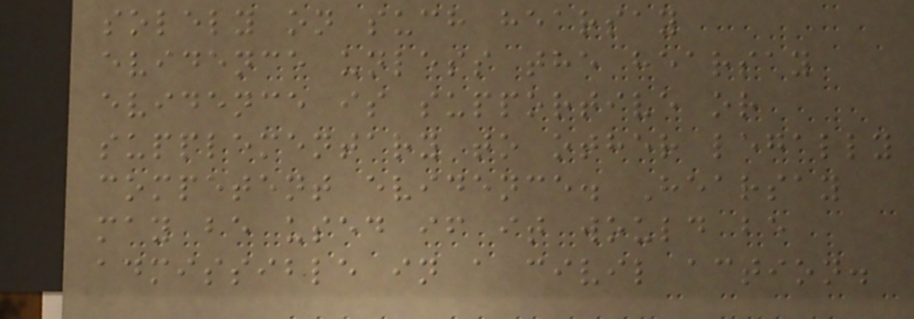solely on such hearsay
evidence unless the hearsay
evidence is supportive or
supplementary to other legally
competent evidence. Hearsay
may be used if it would be
admissible in a civil action.
